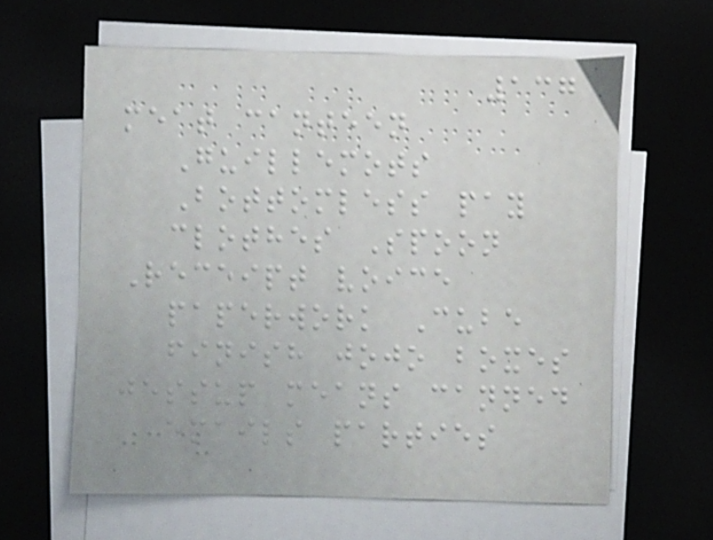137
meat canteen
Guillemots
Bottomless pay
clothes Spoon
Receipt voice
paperwork Cube
finish jojo boxes
jessup means canned
emails parties
